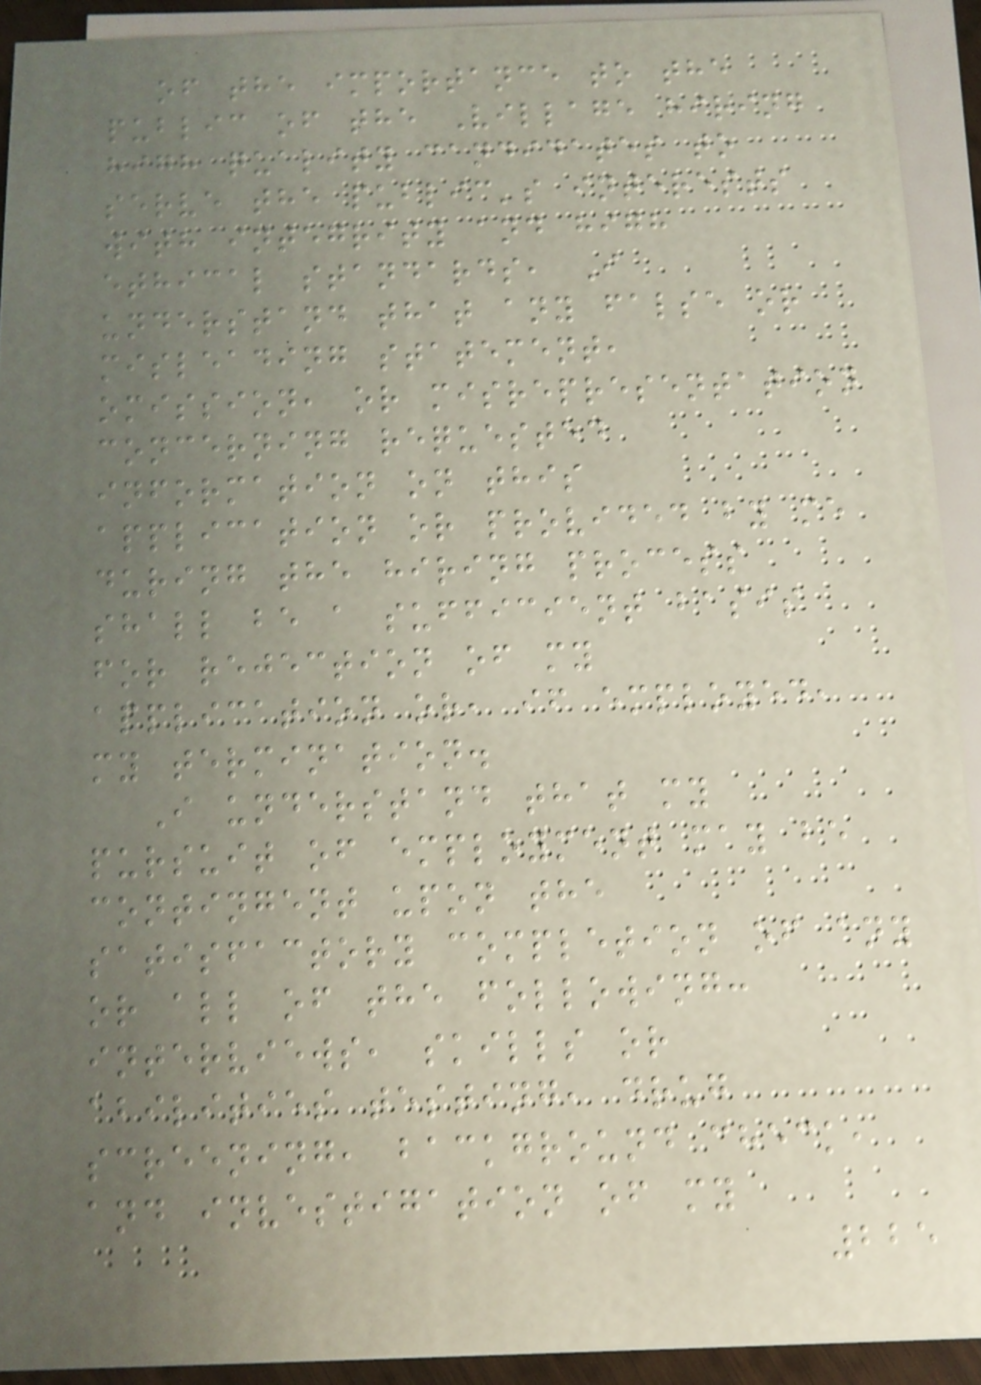of the importance to the
public of the Village hiring
high quality candidates to
serve the public's interests
with integrity and high
ethical standards, I
understand that any false or
misleading statement,
omission, or misrepresentation
concerning requested
information on this
application or provided by me
during the hiring process
shall be a sufficient basis
for rejection of my
application or, if employed,
my termination.
I understand that my
pursuit of employment may be
contingent upon the
satisfactory completion of any
or all of the following:
interviews, skills or
abilities testing, drug
screening, background check,
and investigation of my
225
